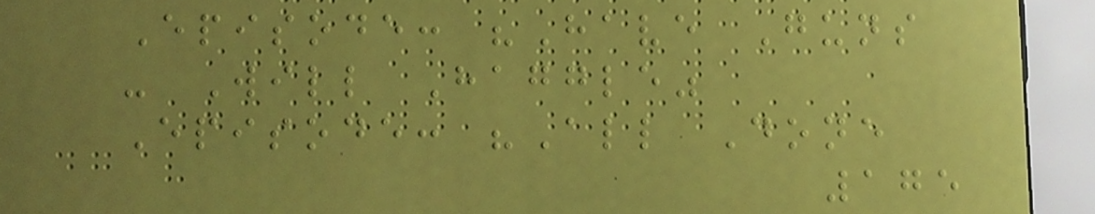Episode: "Have Guns
- Will Haggle"
Episode: "All Done
175
